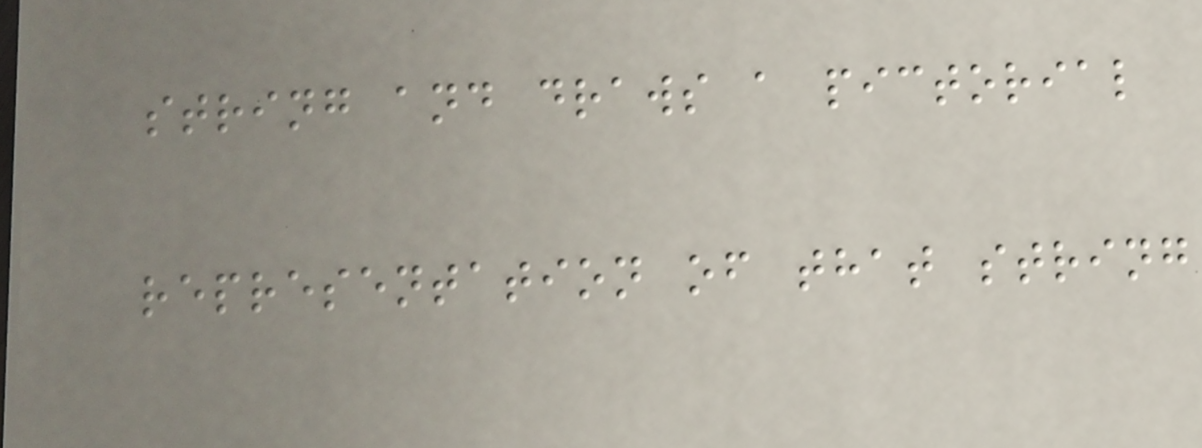string and draws a pictorial
representation of that string
